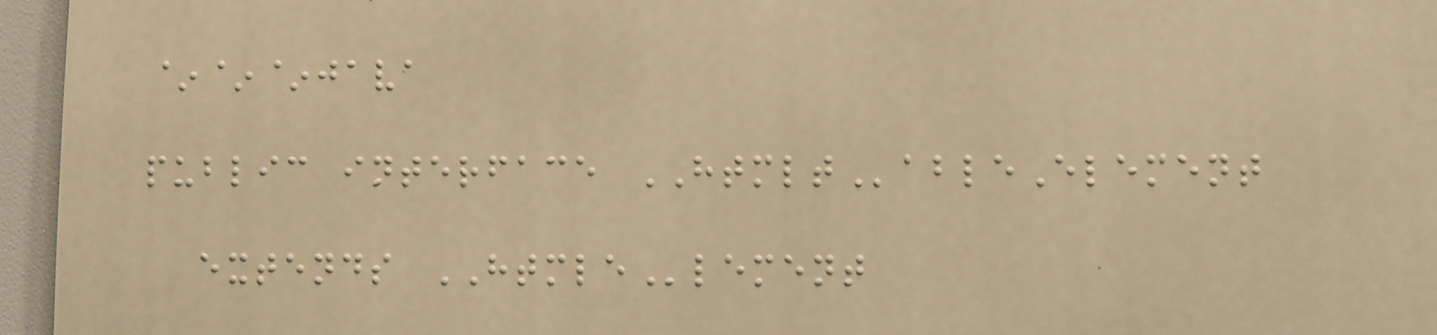~~~java
public interface HTMLTableElement
extends HTMLElement
